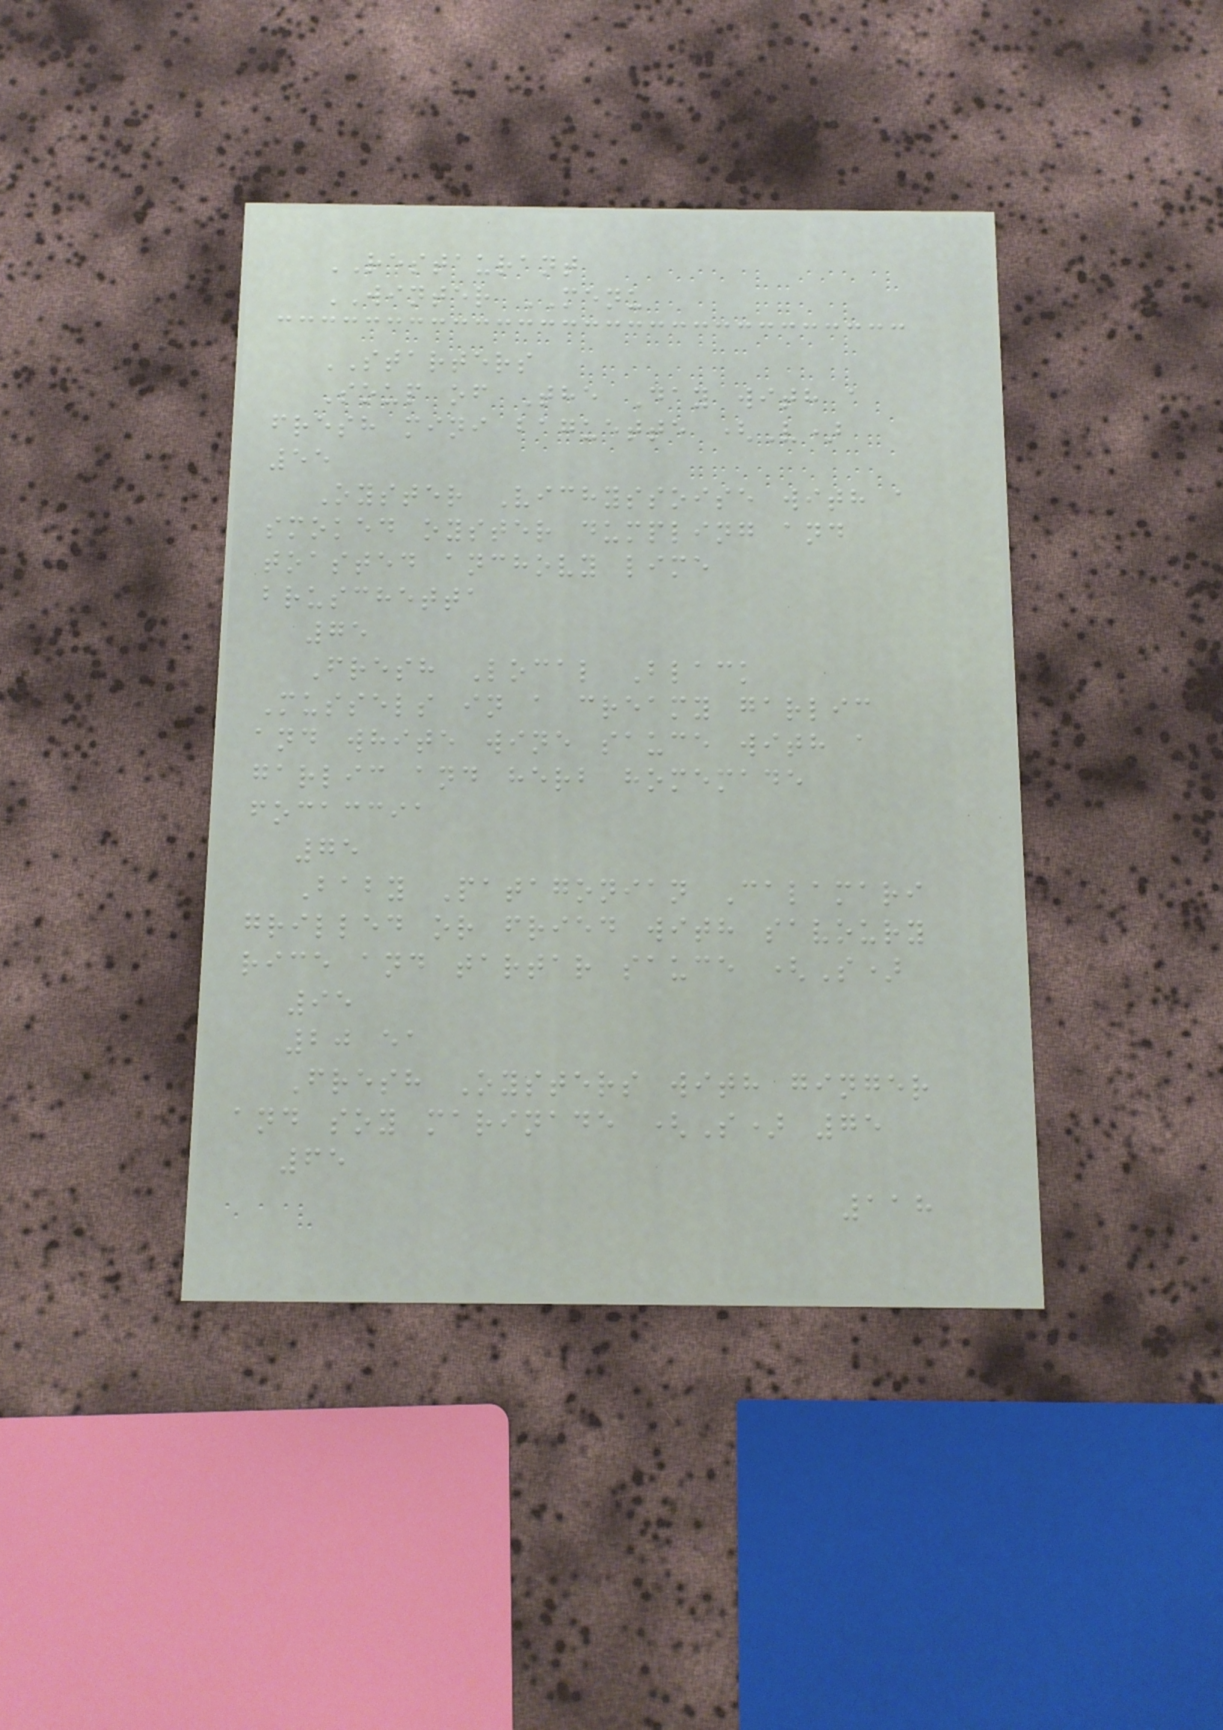RESTAURANT
WINTER MENU
STARTERS
Soup of The Day with a
fresh mini baguette (V)
55
Oyster Vichyssoise with a
smoked oyster dumpling and
toasted anchovy lime
bruschetta
75
Fresh Local Black
Mussels in a creamy garlic
and white wine sauce with a
garlic and herb homemade
focaccia
75
Baby Patagonian Calamari
grilled or fried with savoury
rice and tartar sauce (S)
95
20 ea
Fresh Oysters with ginger
and soy marinade (S) 75
65
118
